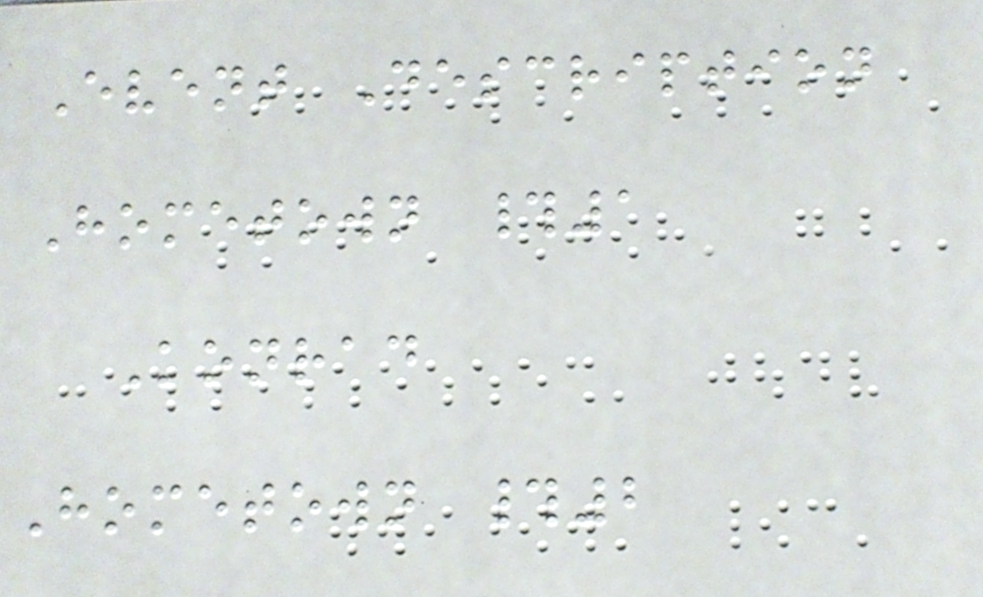Event Description
Hometown #1
Konrad
Hometown #2
